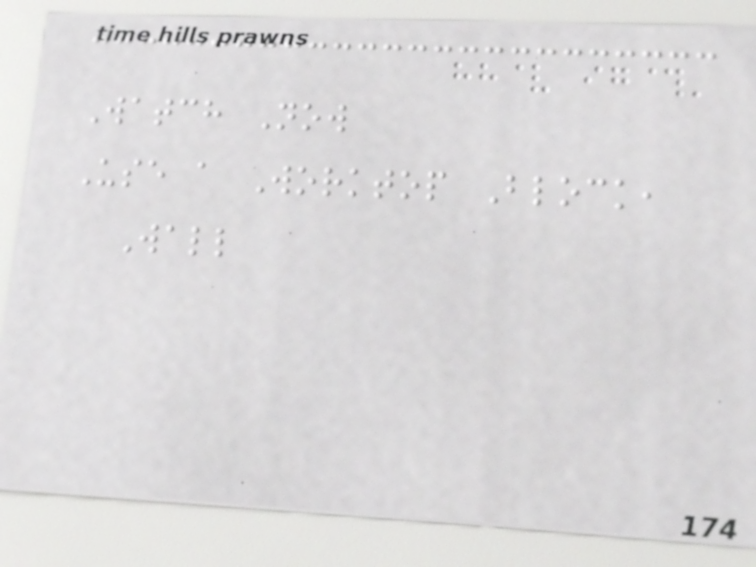Watch Now
Use a Worktop Block,
Wall
